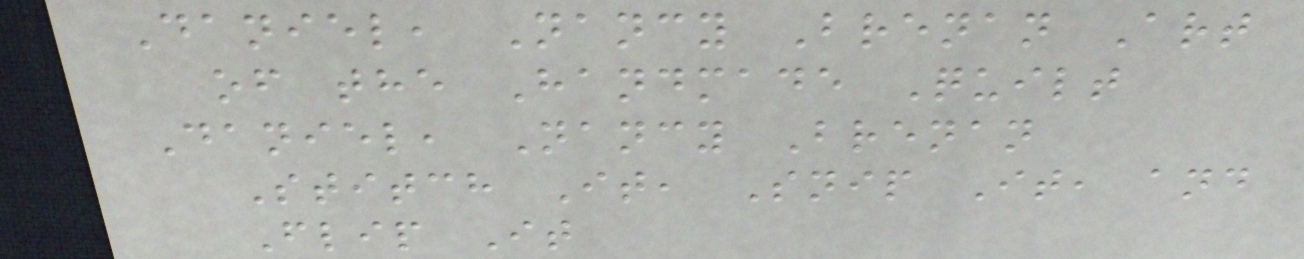Daniel, Nancy Brenan Art
of the Handmade Quilt
Daniel, Nancy Brenan
Stitch It, Snip It, and
Flip It
